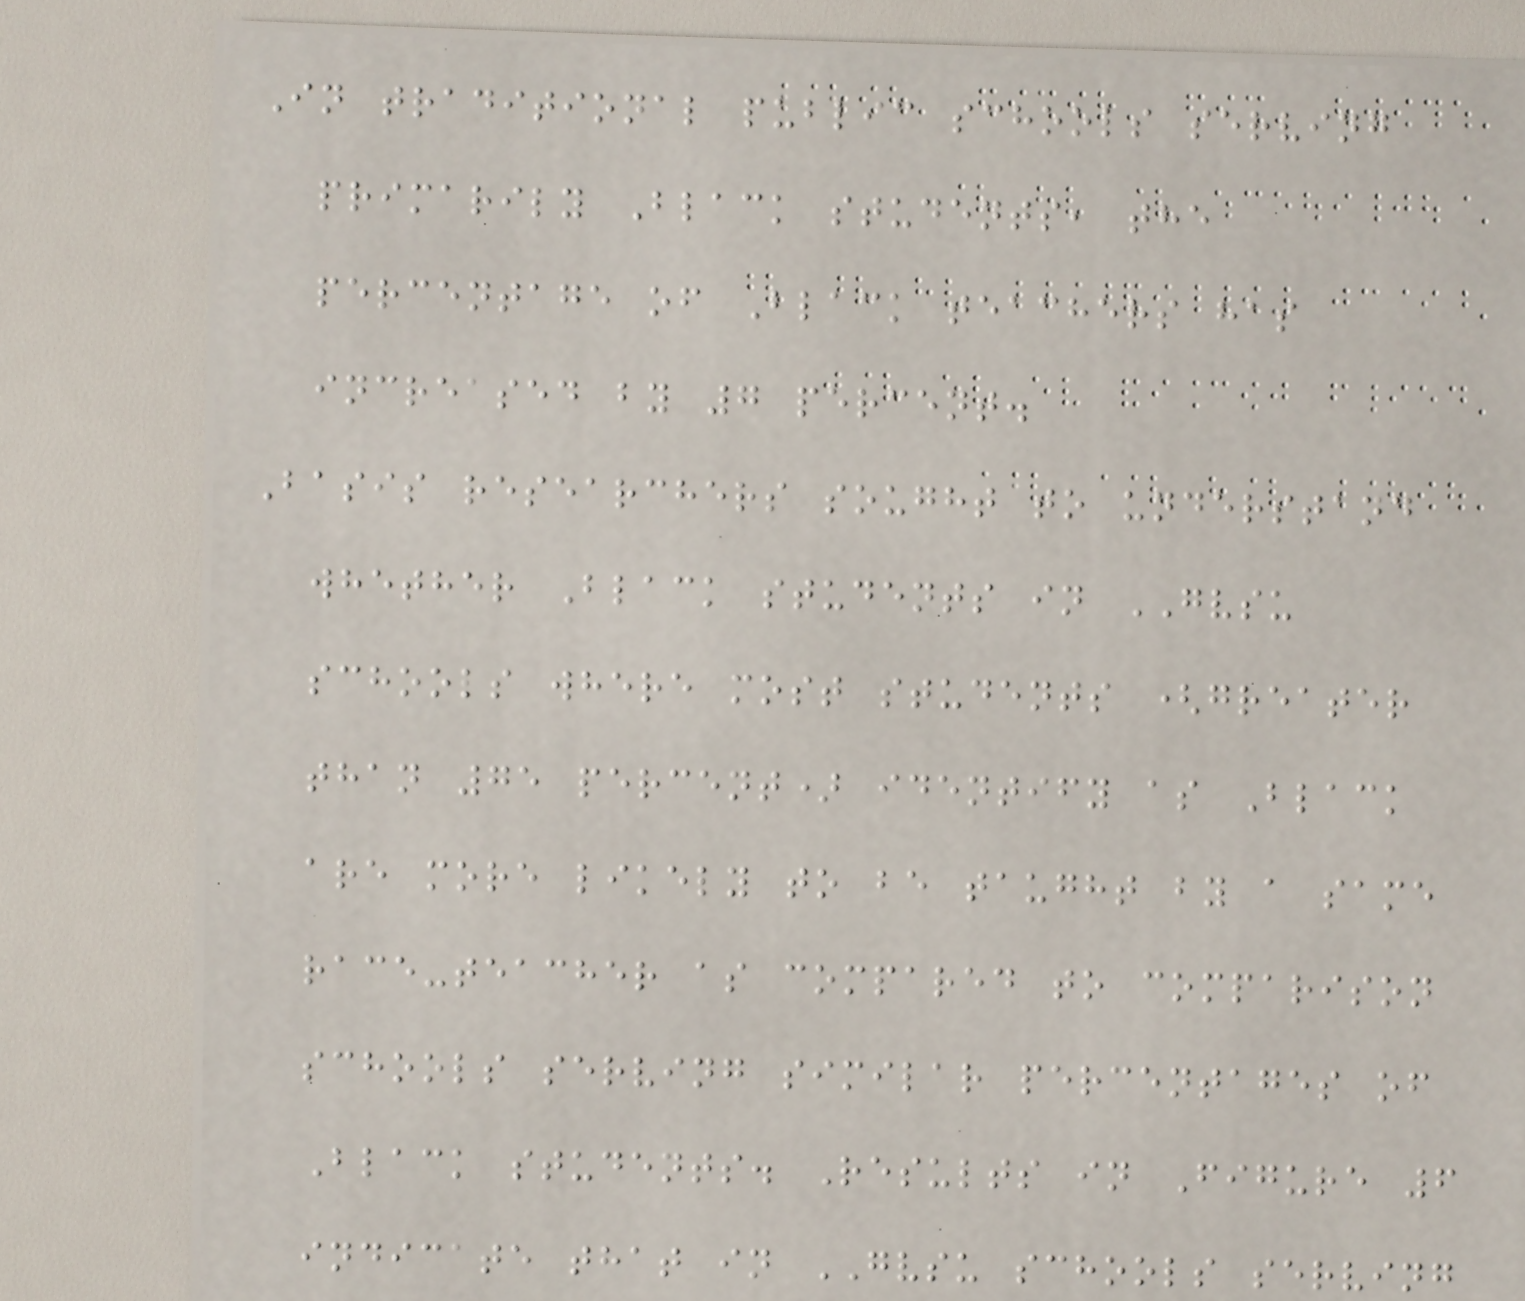In traditional public schools serving
primarily Black students, the
percentage of Black teachers has
increased by 7 percent.
Basis researchers sought to understand
whether Black students in GVSU
schools where most students (greater
than 75 percent) identify as Black
are more likely to be taught by a same
race-teacher as compared to comparison
schools serving similar percentages of
Black students. Results in Figure 6
indicate that in GVSU schools serving
